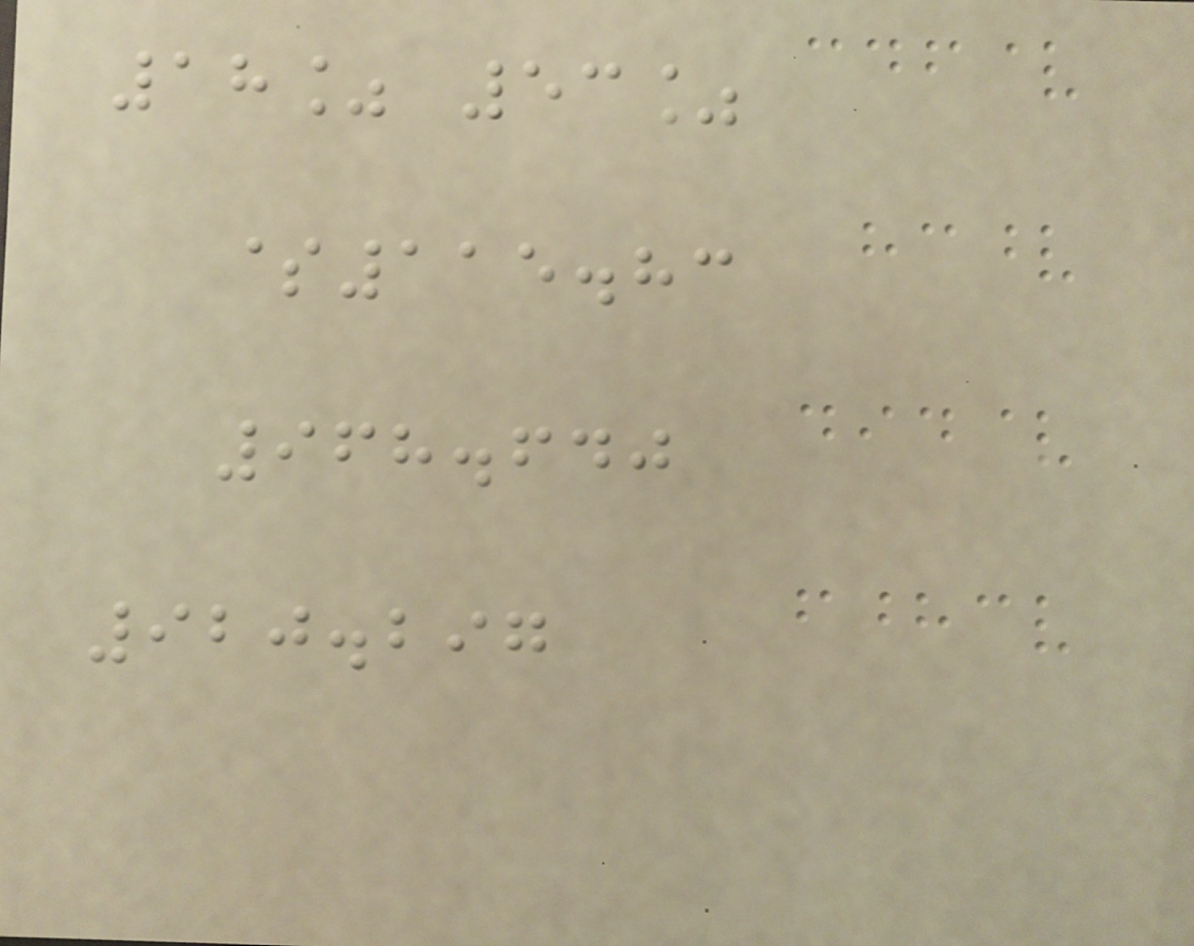18% 53%
$115.83
968.640
920.297
